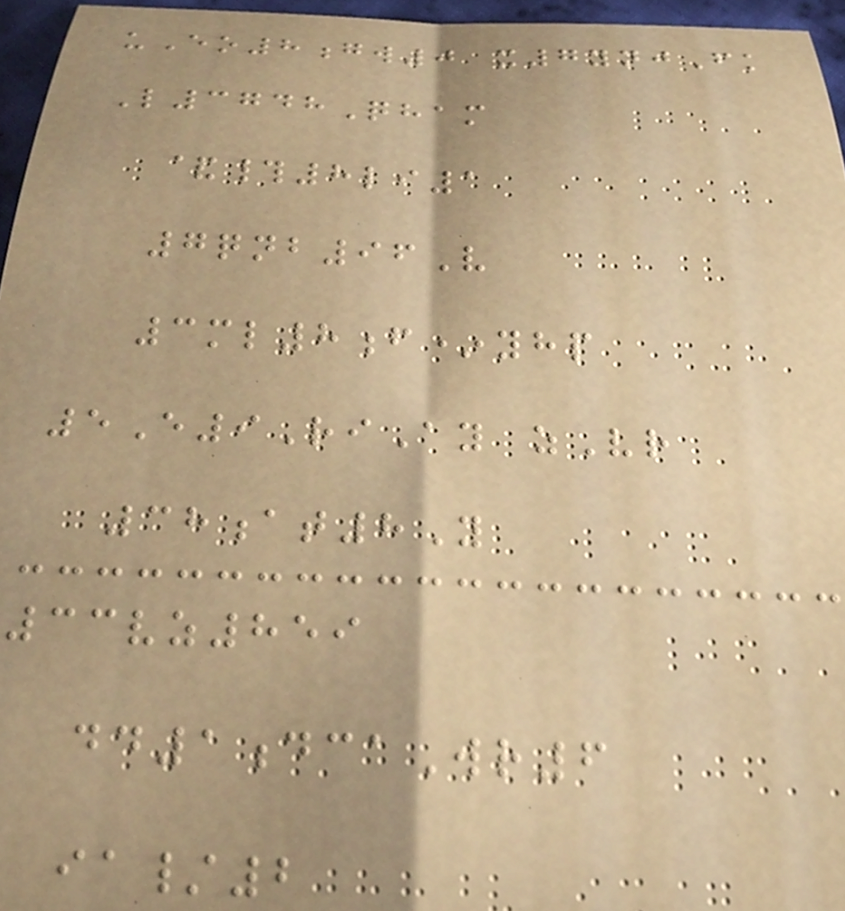uEo8gw0 x7ynjFk
L3748Qham
&#8li1
7qnb96V
3ml8f*yhp
5E9RiAy zVr
38at8Y
33vz859
dd1dcaWr6
ia/2
